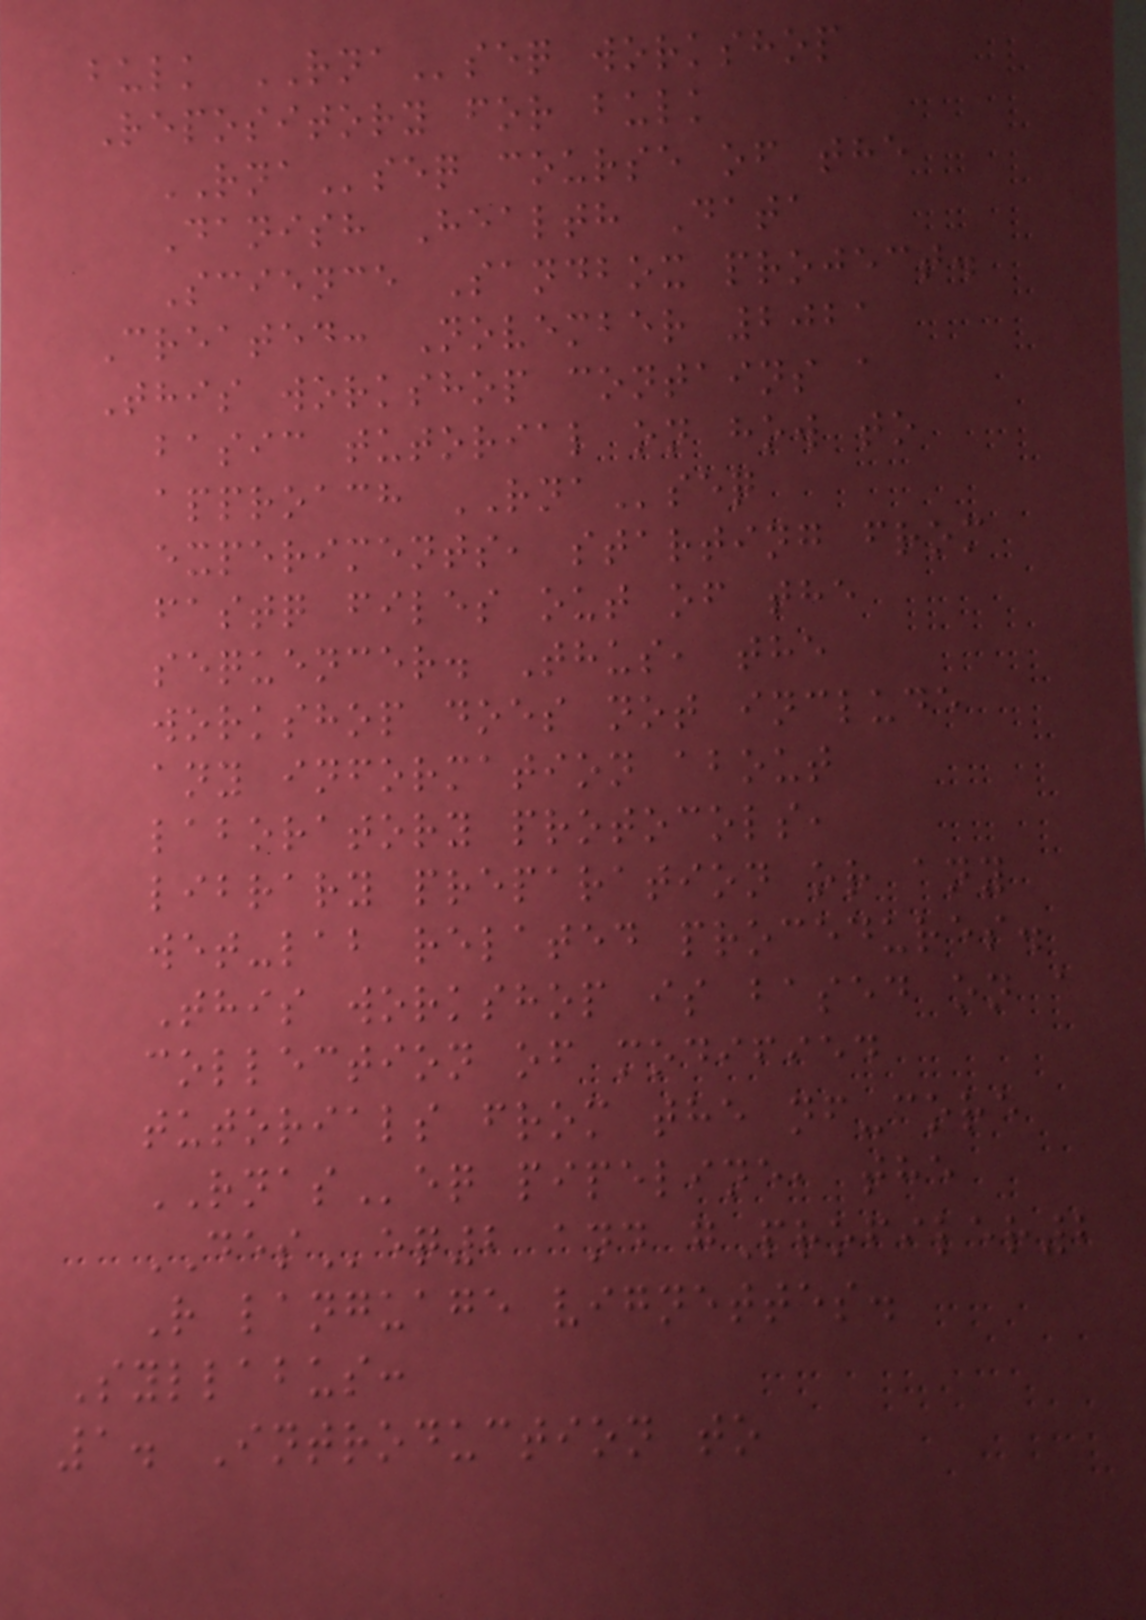bulk RNAseq workshop
Repository for bulk
RNAseq course of the
Danish Health Data
Science Sandbox project.
Created: November 2021
This workshop contains a
basic tutorial on how to
approach RNAseq
experiments, starting from
fastq files out of the
sequencer. Thus, the
workshop does not include
any information about
laboratory protocols,
library preparation or any
wet-lab related procedures.
This workshop is based on a
collection of modified
tutorials from the nf-core
RNASeq pipeline, the
DESeq2 and gProfiler2
R language vignettes.
Syllabus:
1. Introduction to
